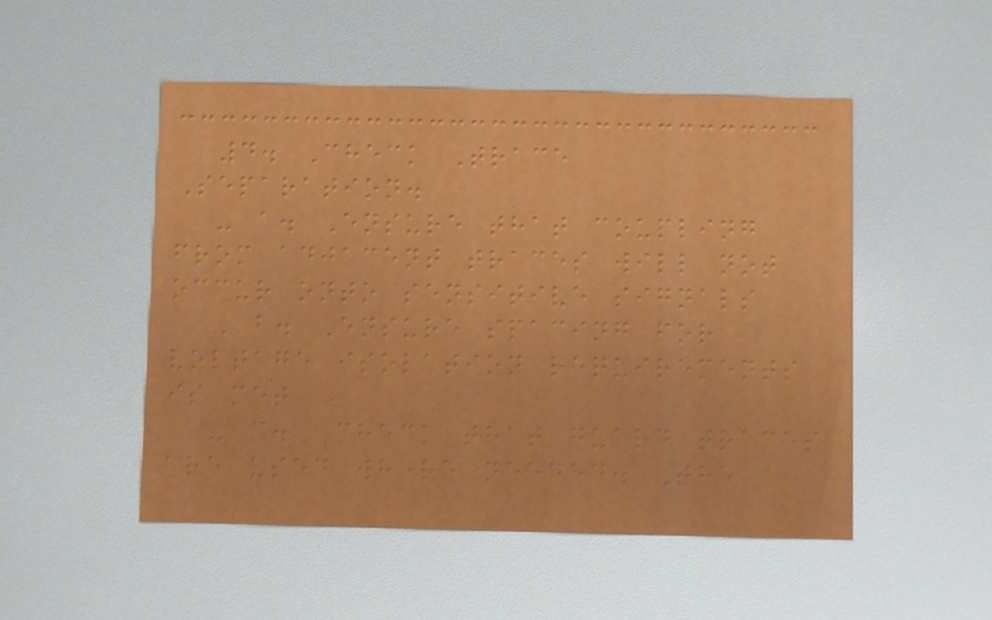4. Check Trace
Separation.
- a. Ensure that coupling
from adjacent traces will not
occur onto sensitive signals
- b. Ensure spacing for
voltage isolation requirements
is met
- c. Check that guard traces
are used where needed. The
